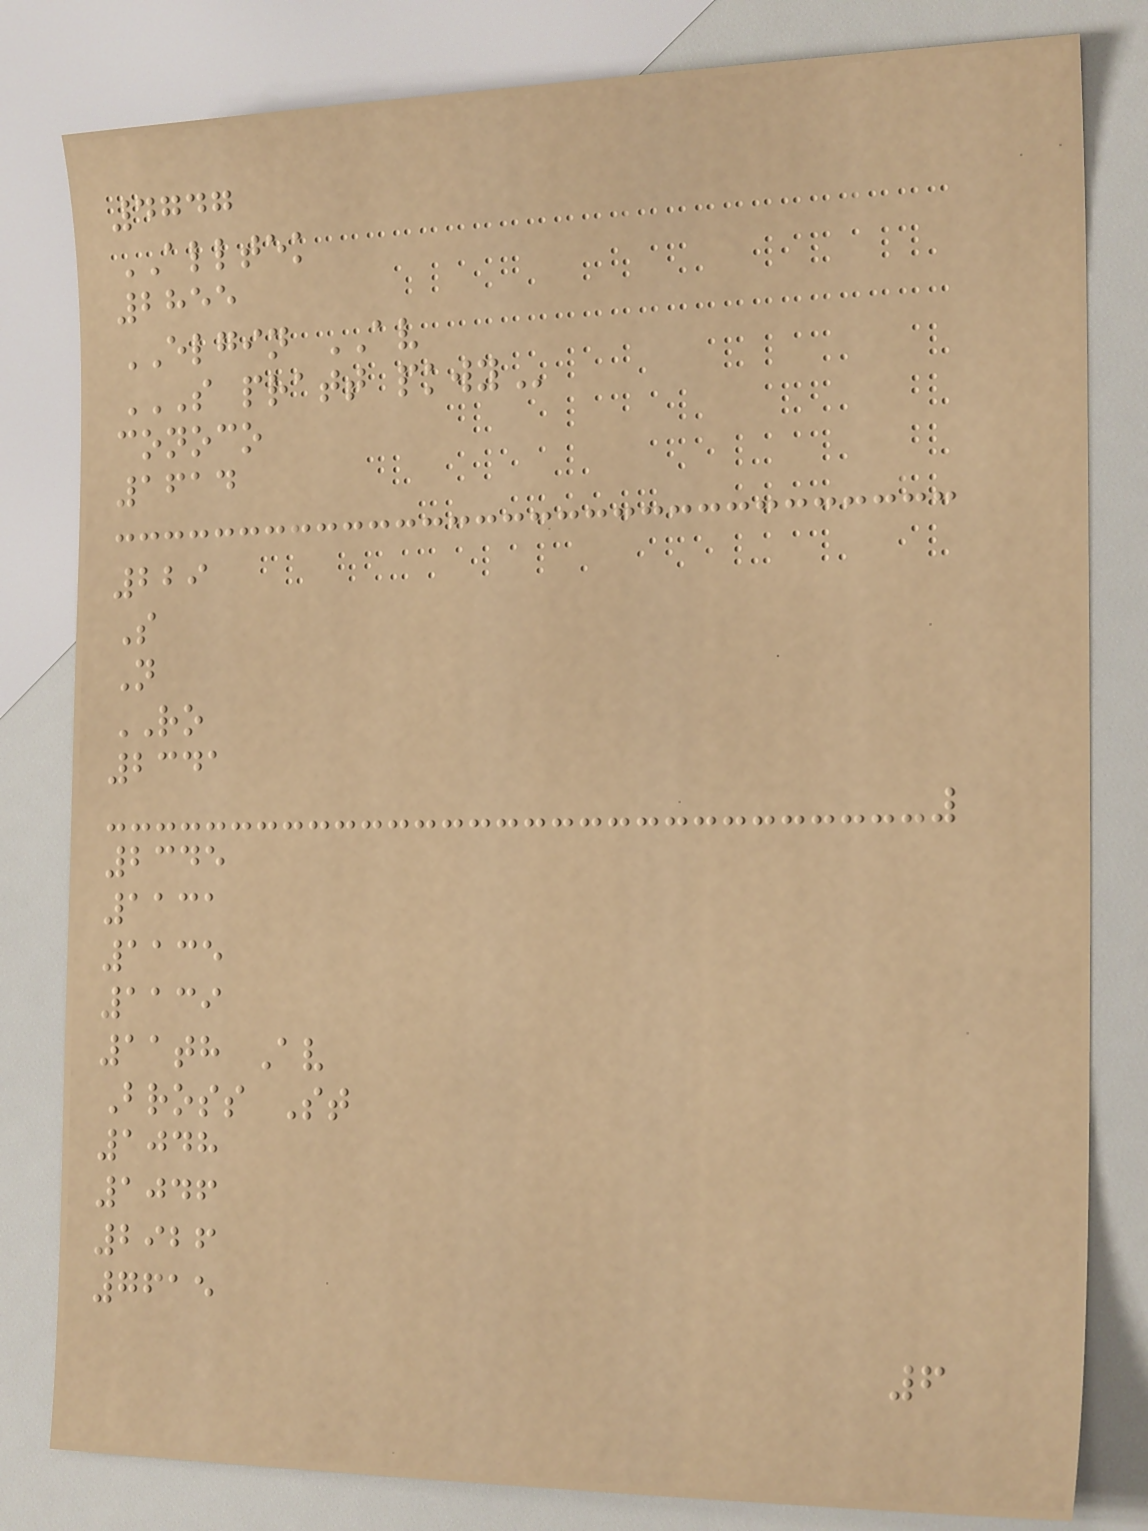4747
ALLTEK
2855
ELGIN AV
S PRATT PKWY
conoco
1614
229
S
N
RO
2341
2345
1131
1135
1139
11th Av
Bross St
1048
1046
2926
7615
6
